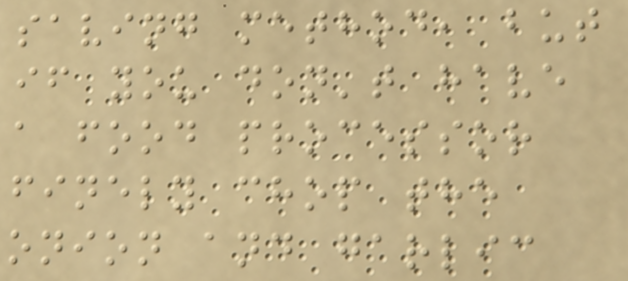saving method, but
if you don't have
a food processor
finely chop the
onion and garlic
